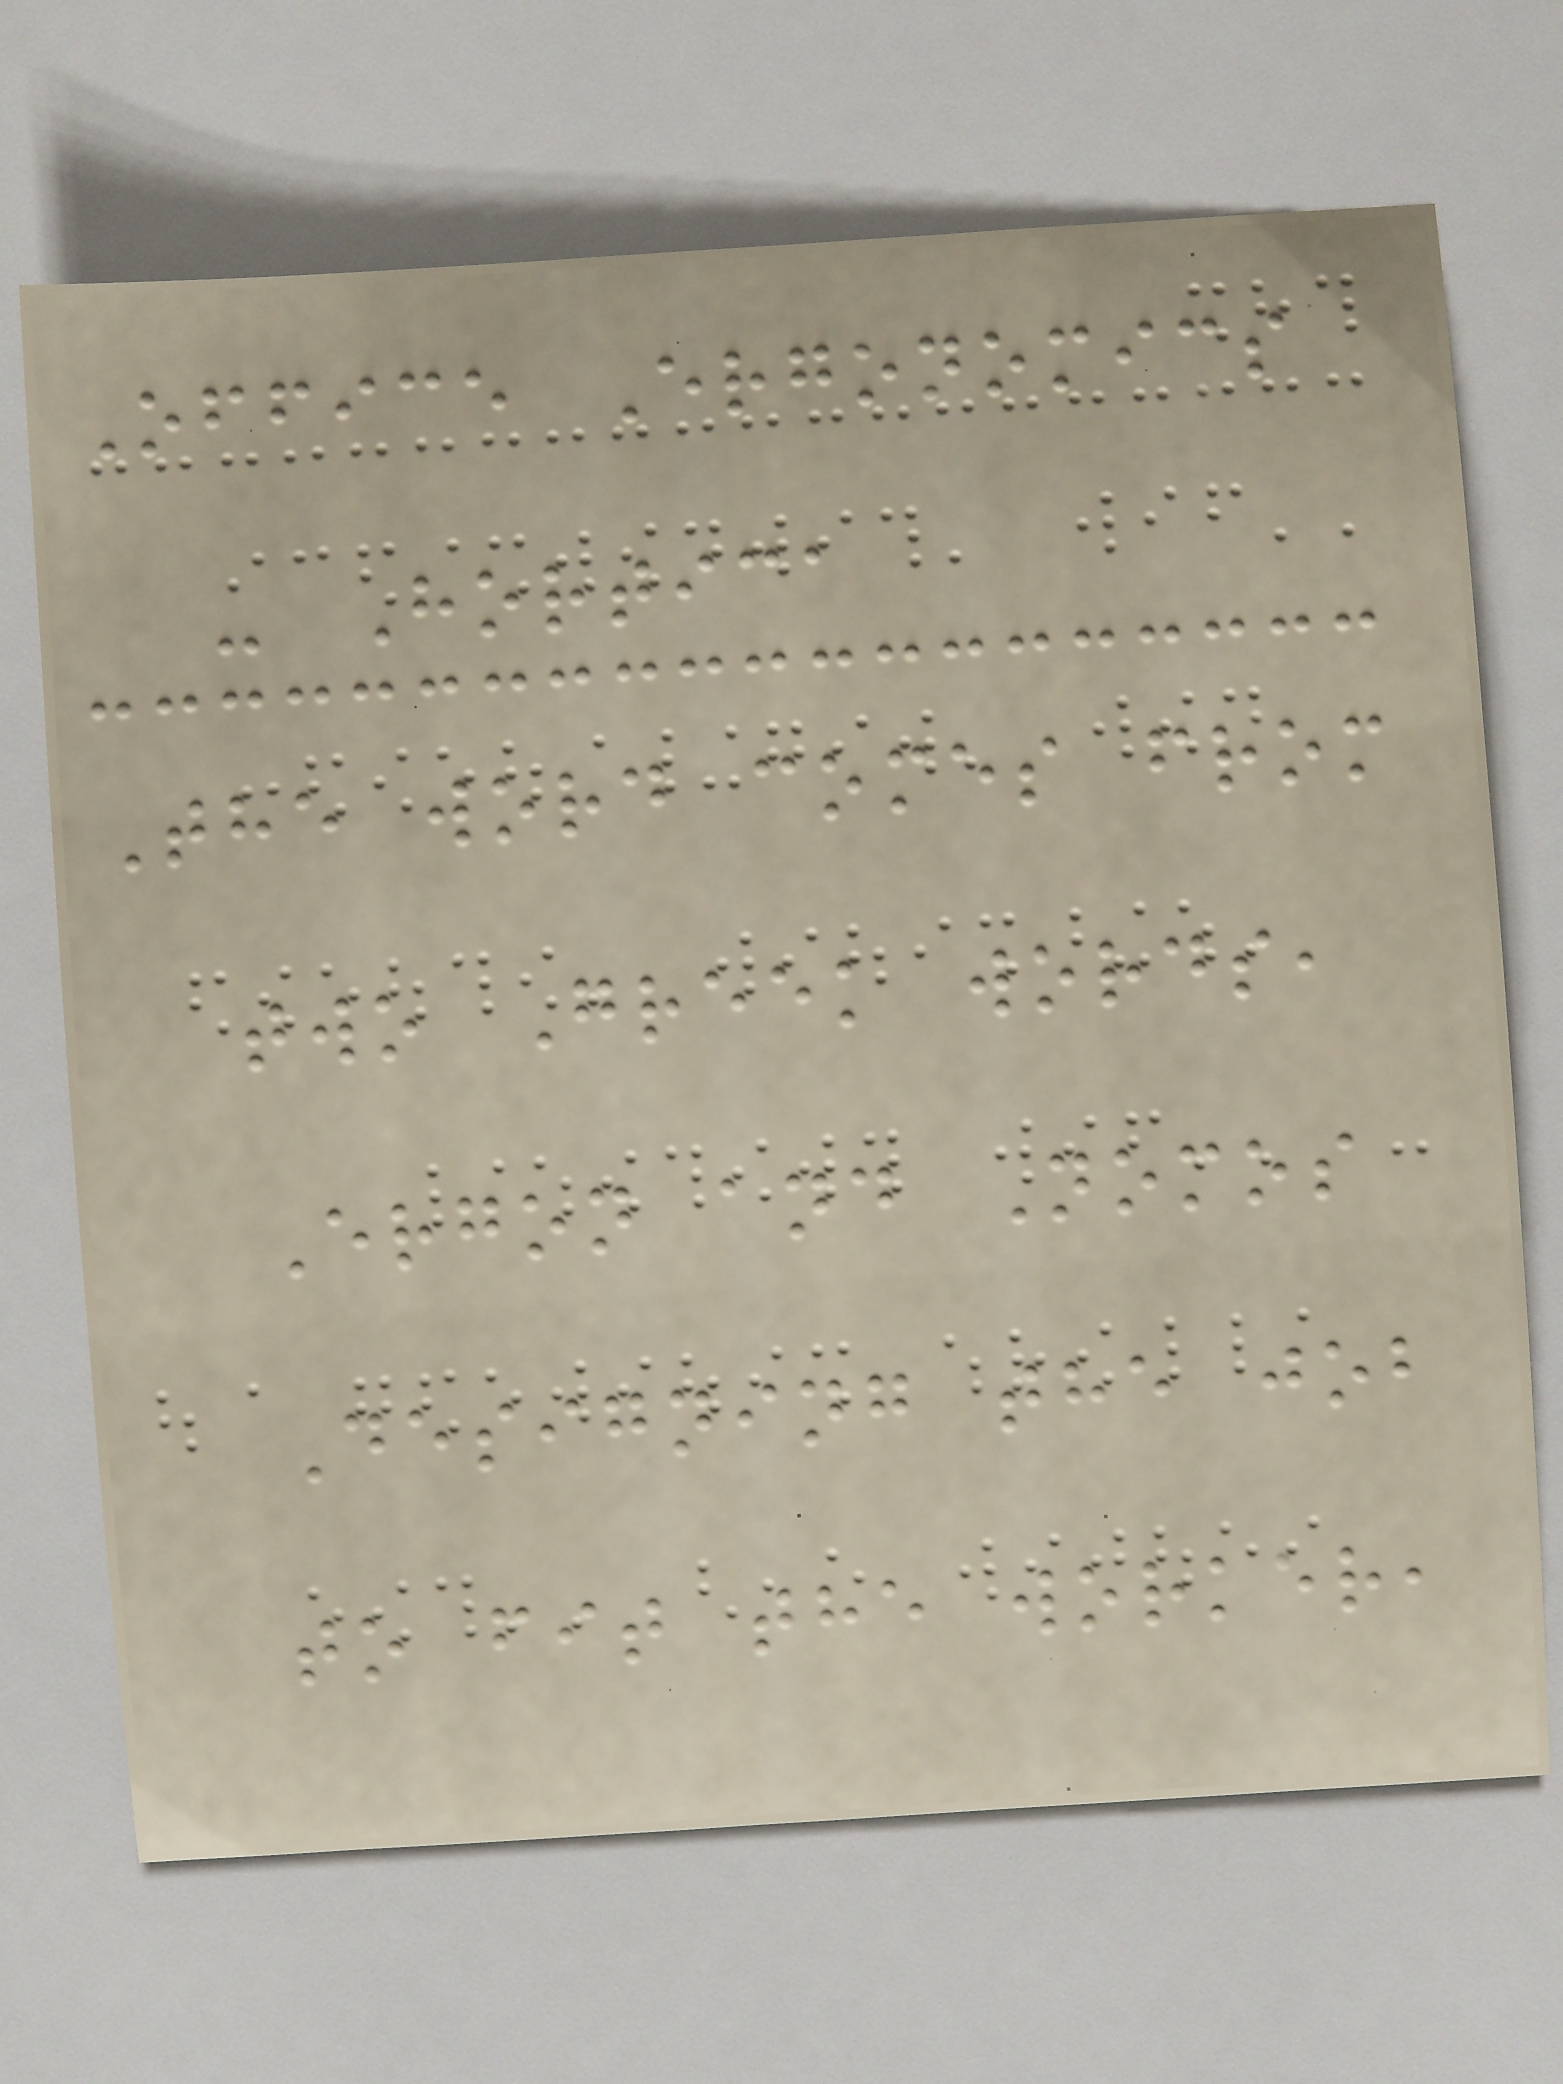Office Ergonomics
- Hortica
The word comes from
two Greek words,
Ergon and Nomos
Designing the job
to fit the worker,
